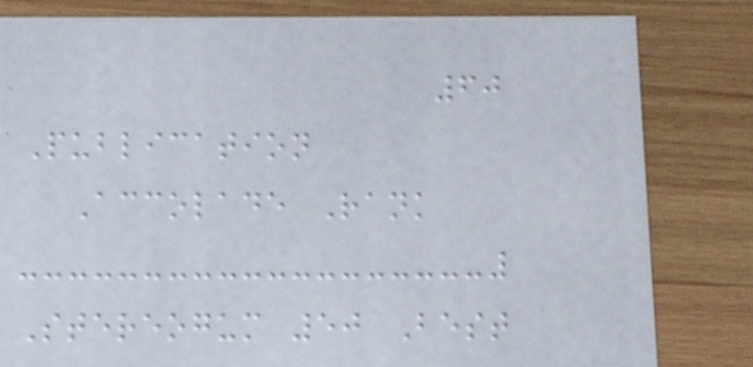60
Publication
Accolade Rank
Stereogum 50 Best
